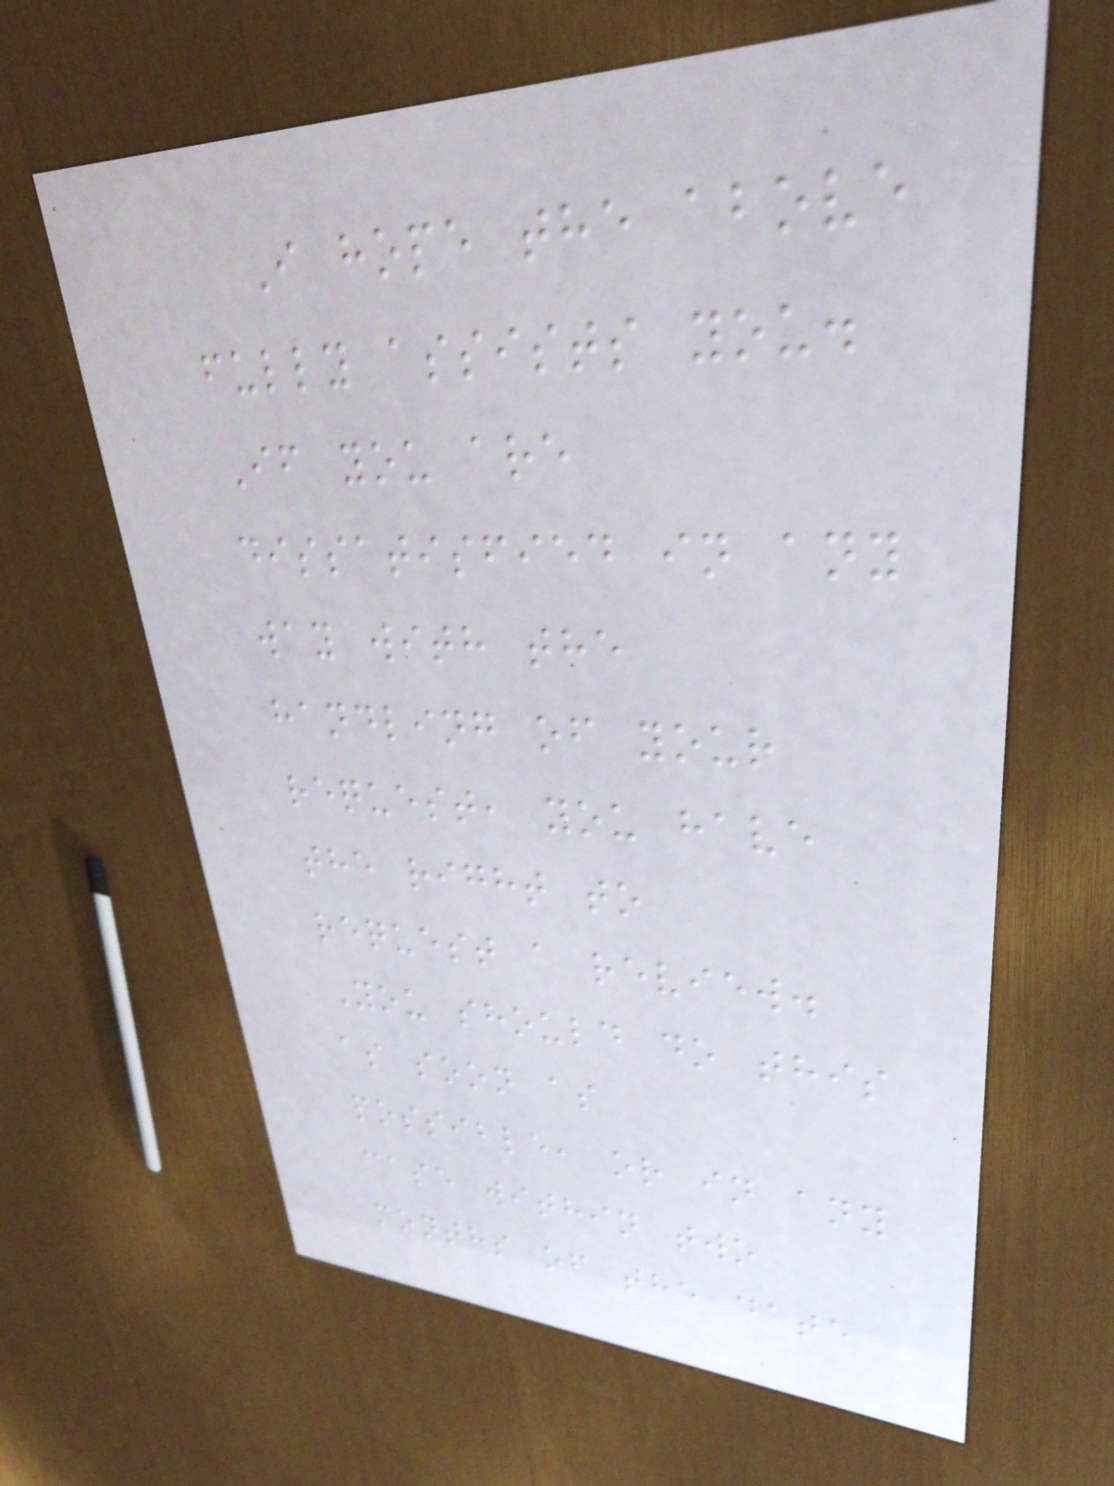I hope the above
fully assists you.
If you are
dissatisfied in any
way with the
handling of your
request, you have
the right to
request a review.
You should do this
as soon as
possible, or in any
case within two
months of the date
